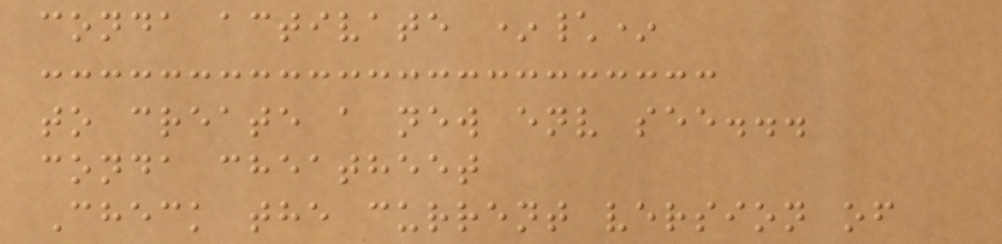conda activate *\*
to create a new env see...
conda cheatheet
Check the current version of
